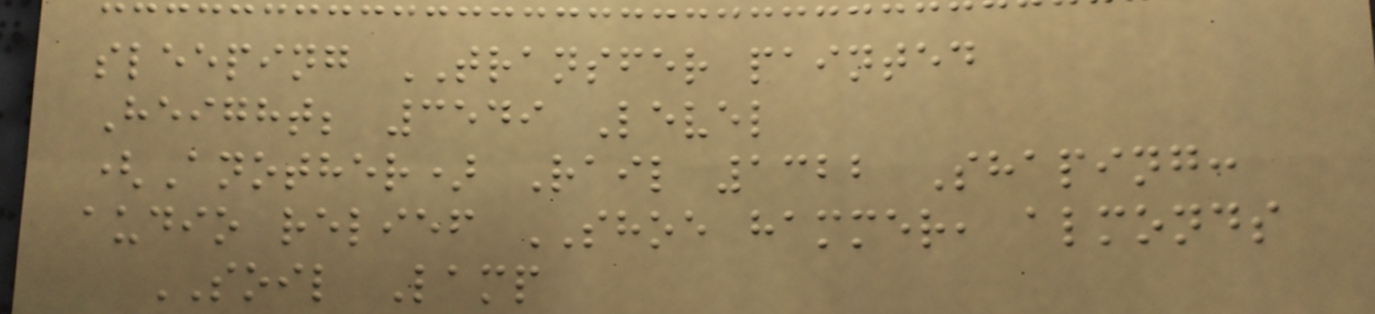sleeping TRANSFER painted
Height; 3549 Level
(Another) Rail 1322 Shaping:
audio relief SHOE hammer, almonds
SOIL Lamp
